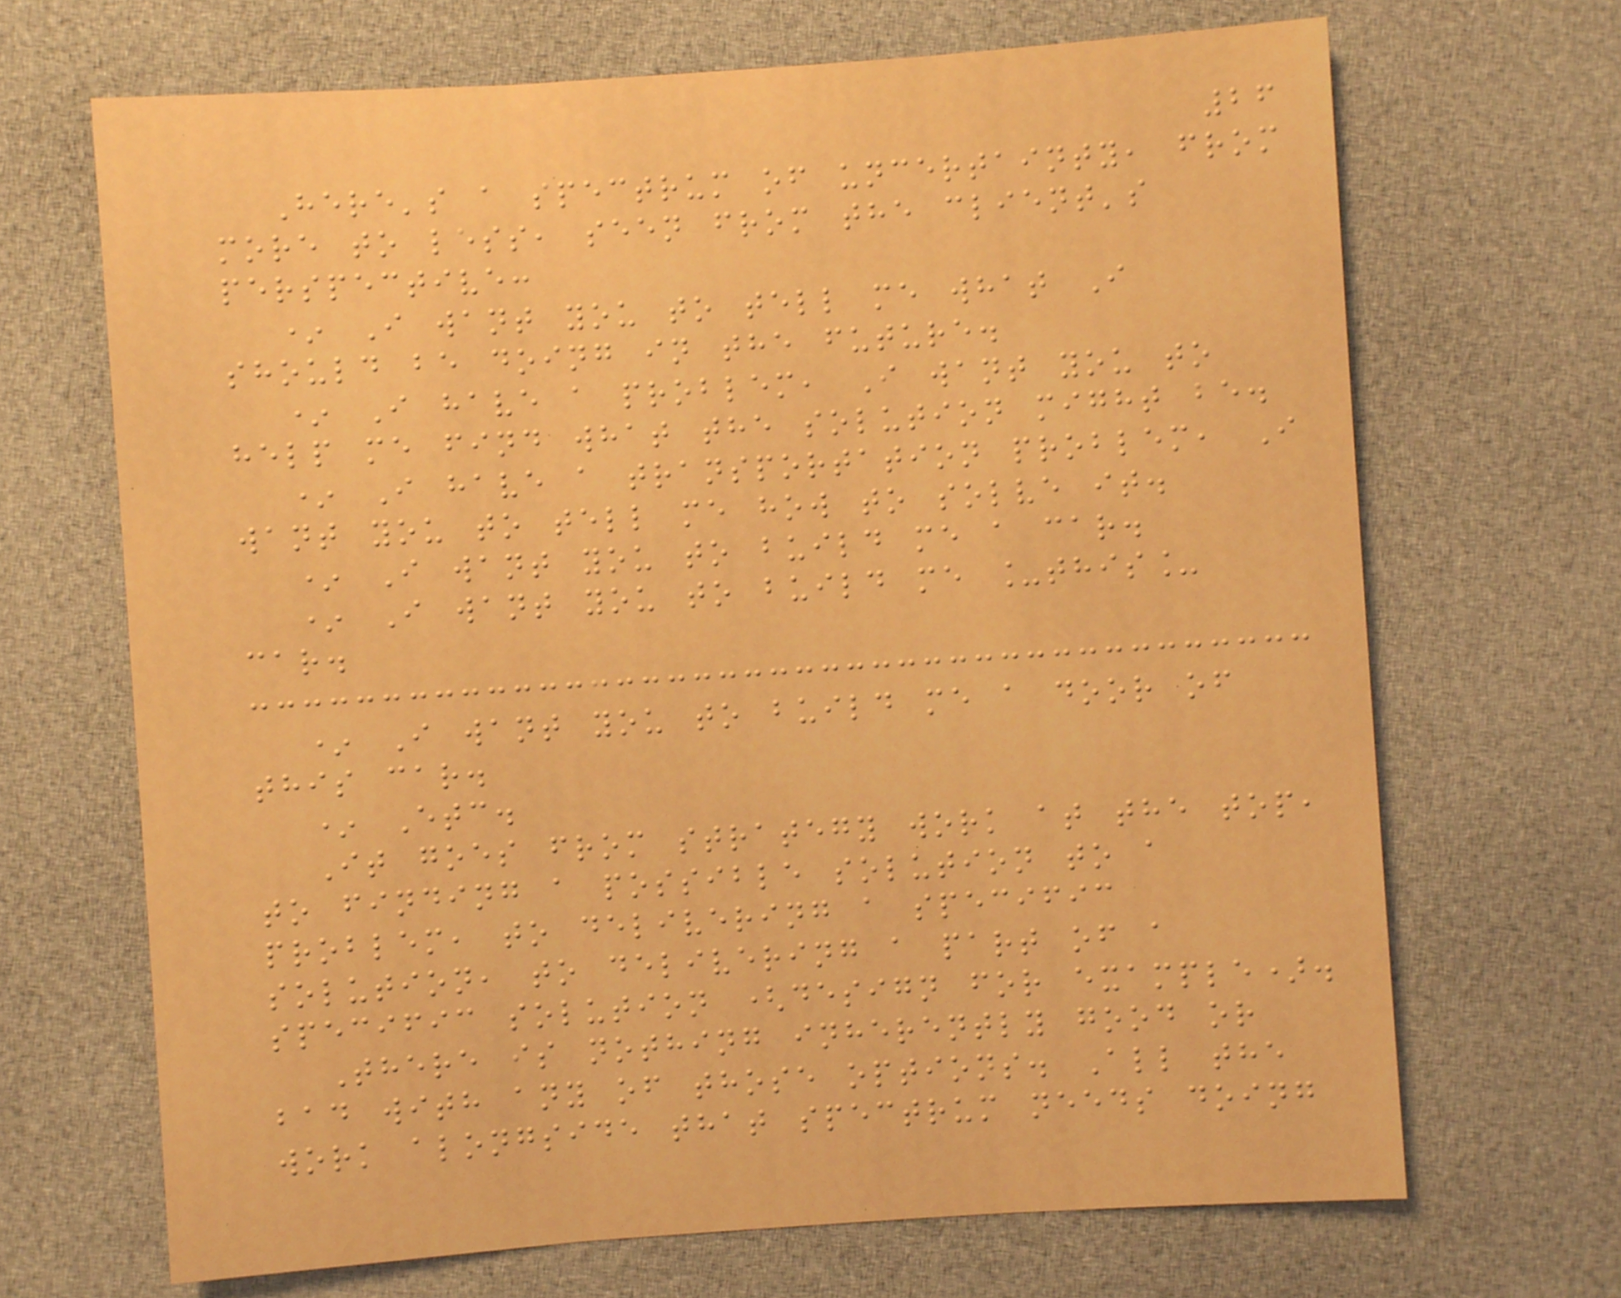26
Here's a spectrum of uncertainty, from
more to less, seen from the client's
perspective:
* I want you to tell me what I
should be doing in the future.
* I have a problem, I want you to
help me find what the solution might be.
* I have a transportation problem, I
want you to tell me how to solve it.
* I want you to build me a car.
* I want you to build me _this_
car.
* I want you to build me a door of
this car.
* Etc.
It goes from strategy work at the top,
to finding a possible solution to a
problem, to delivering a specific
solution, to delivering a part of a
specific solution (design for example).
There is nothing inherently good or
bad with any of those options. All the
work alongside that spectrum needs doing
